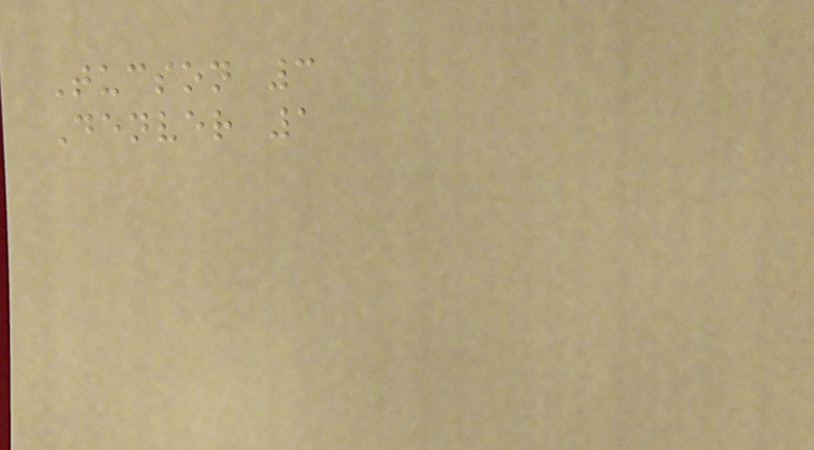Tucson 3
Denver 1
